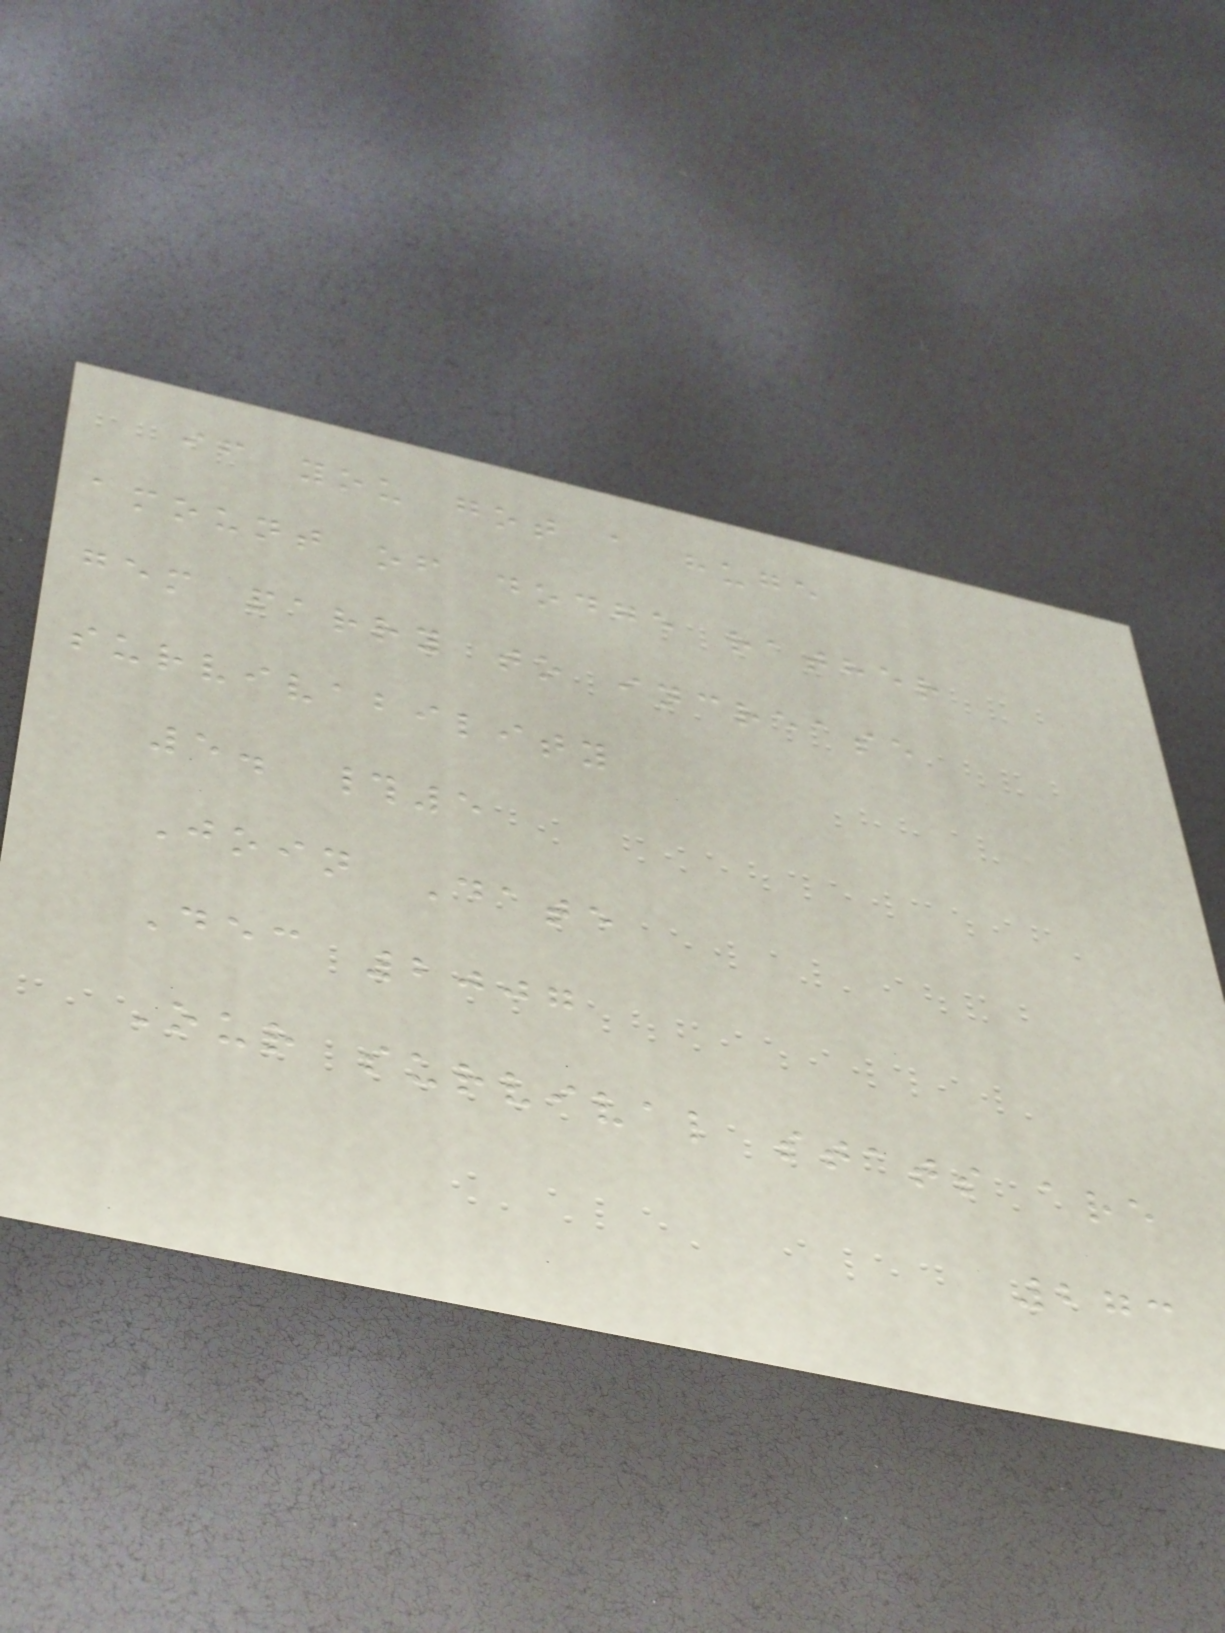if you got a huge
amount of dodge rather
gem parry to increase
survivability
5. #5
Join Date
Dec 2007
Our survival stats are
273
